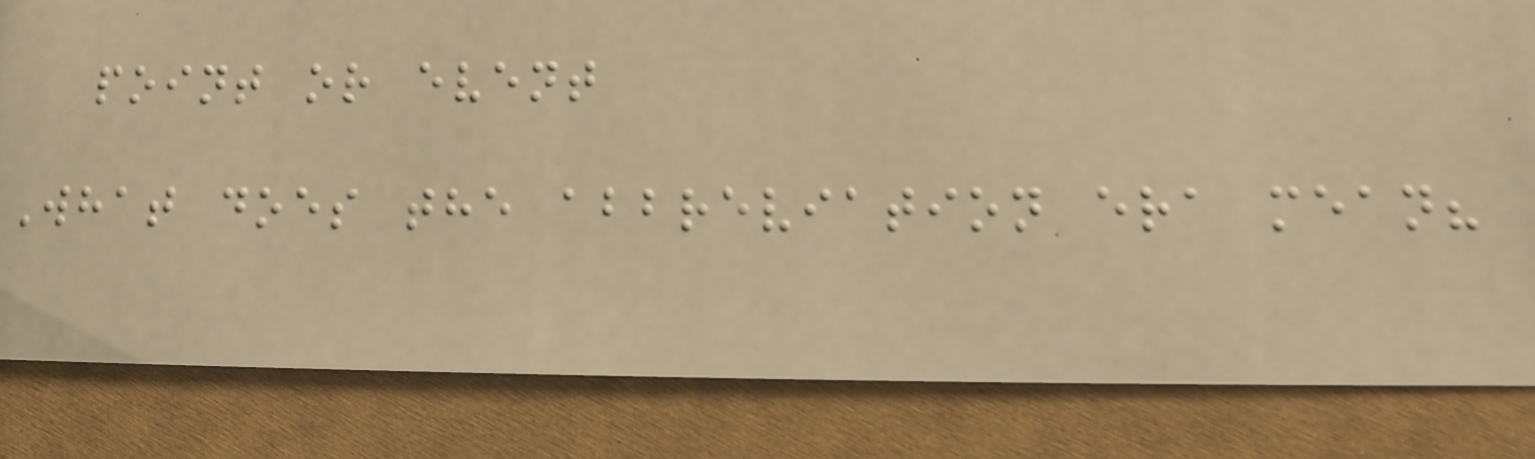point or event
What does the abbreviation era mean?
